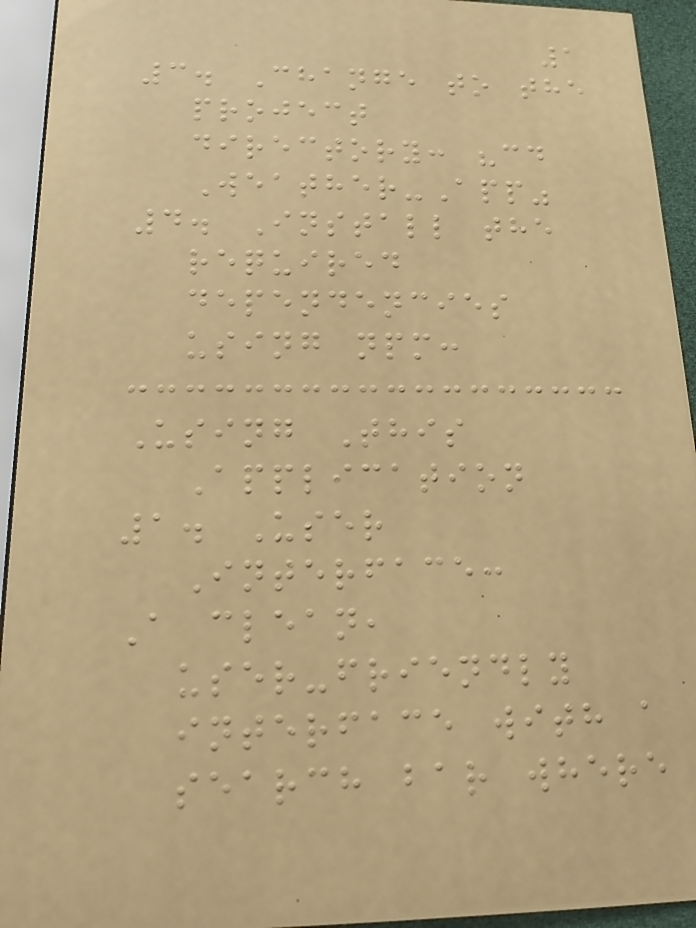1
3. Change to the
project
directory: "cd
Weather-App"
4. Install the
required
dependencies
using npm:
Using This
Application
1. User
Interface:
A clean,
user-friendly
interface with a
search bar where
